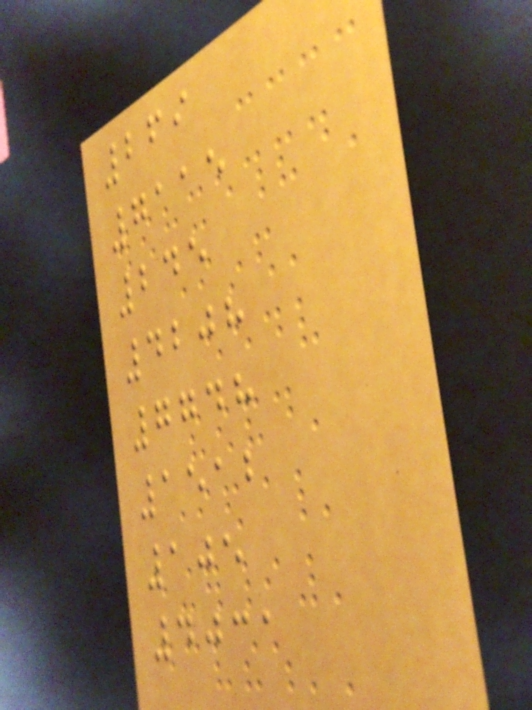269
7115
245
4208
7748
1512
105
4031
